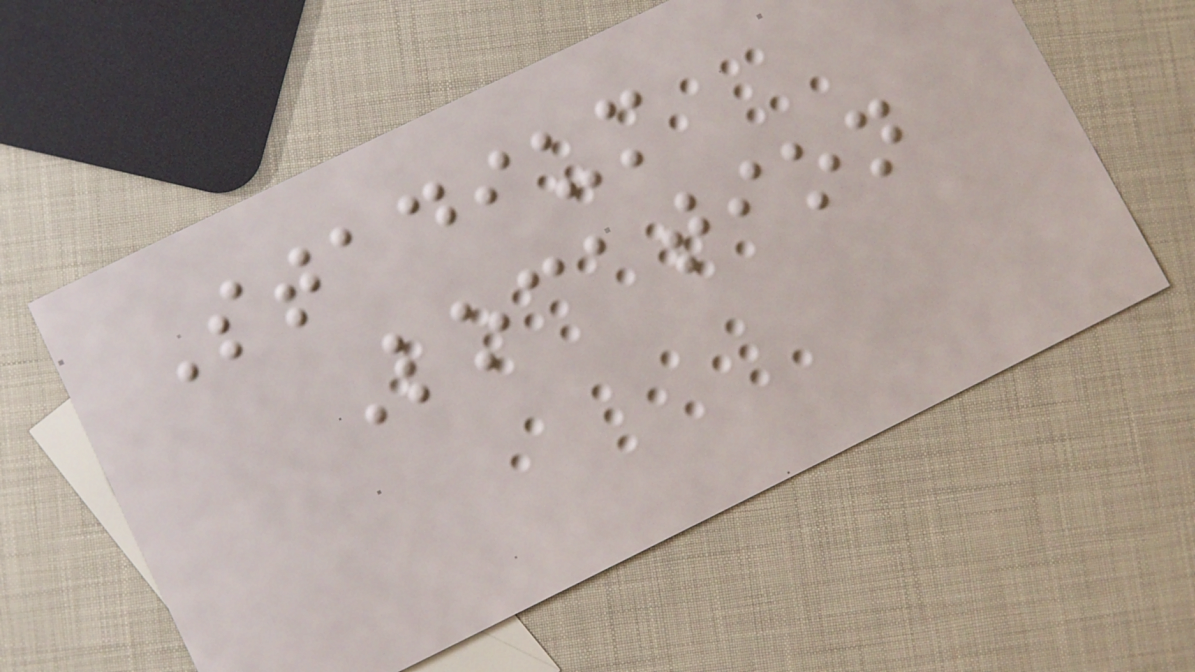Stadium
Location
